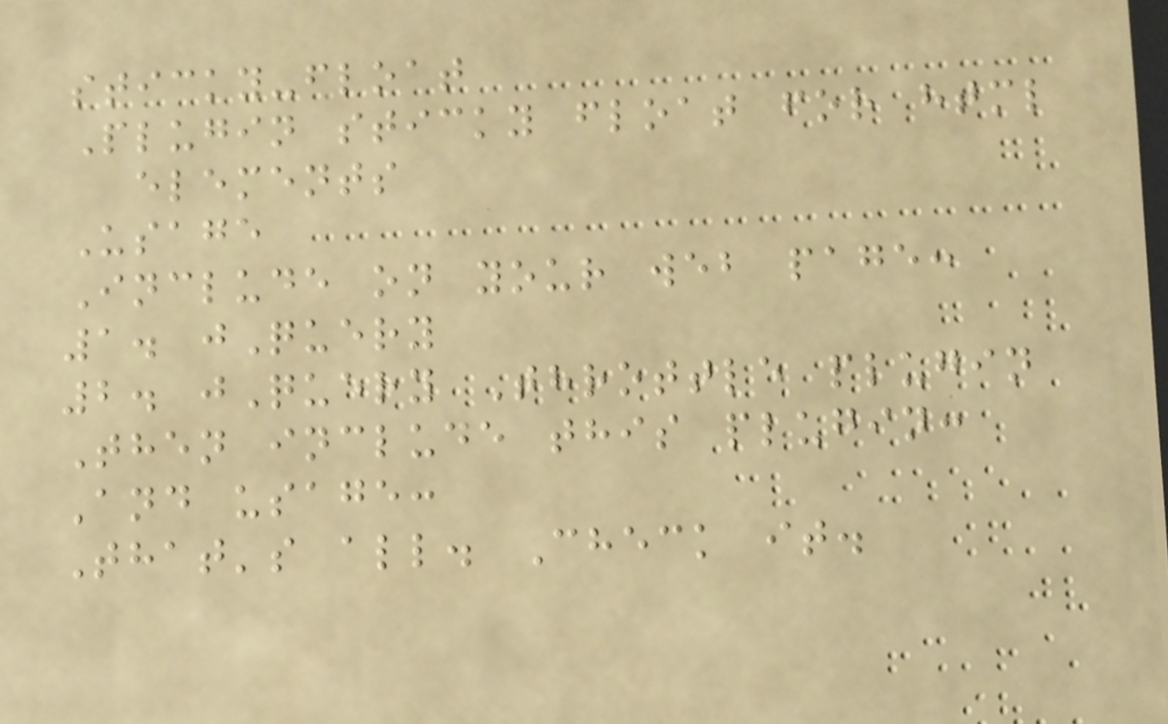sticky-float
Plugin sticky float for html
elements
Usage
Include on your web page:
1. jQuery
2. jQuery Throttle plugin
Then include this plugin:
And usage:
That's all. Check it.
